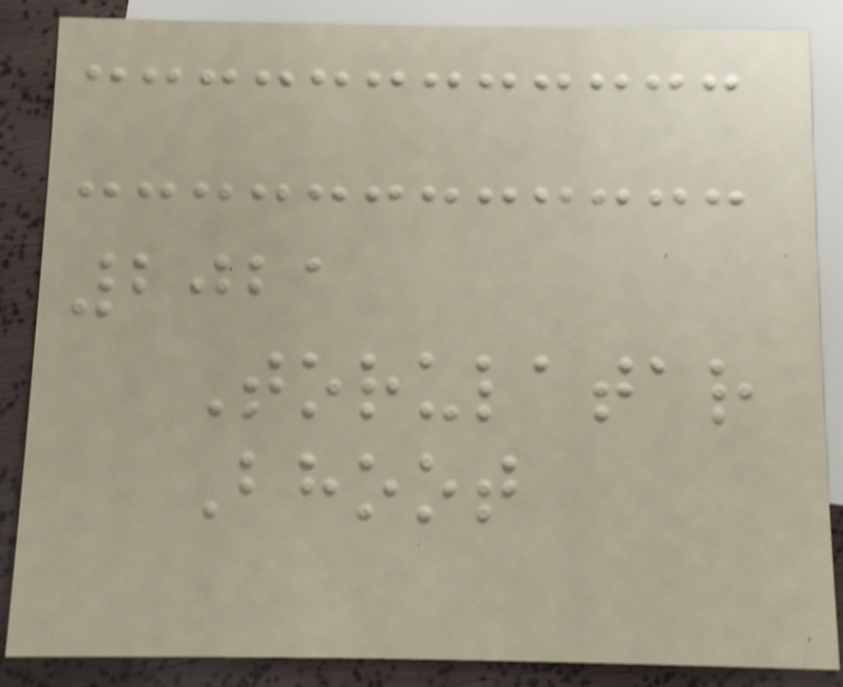2021
Torulatar
Bhoot
